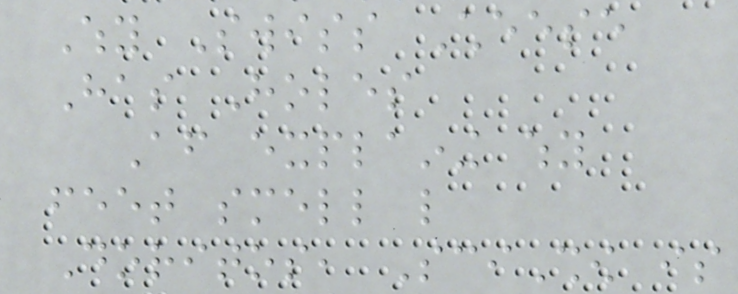Why Swiss Cheese
Has Holes
After explaining why
feet smell like
Doritos, SciShow is
